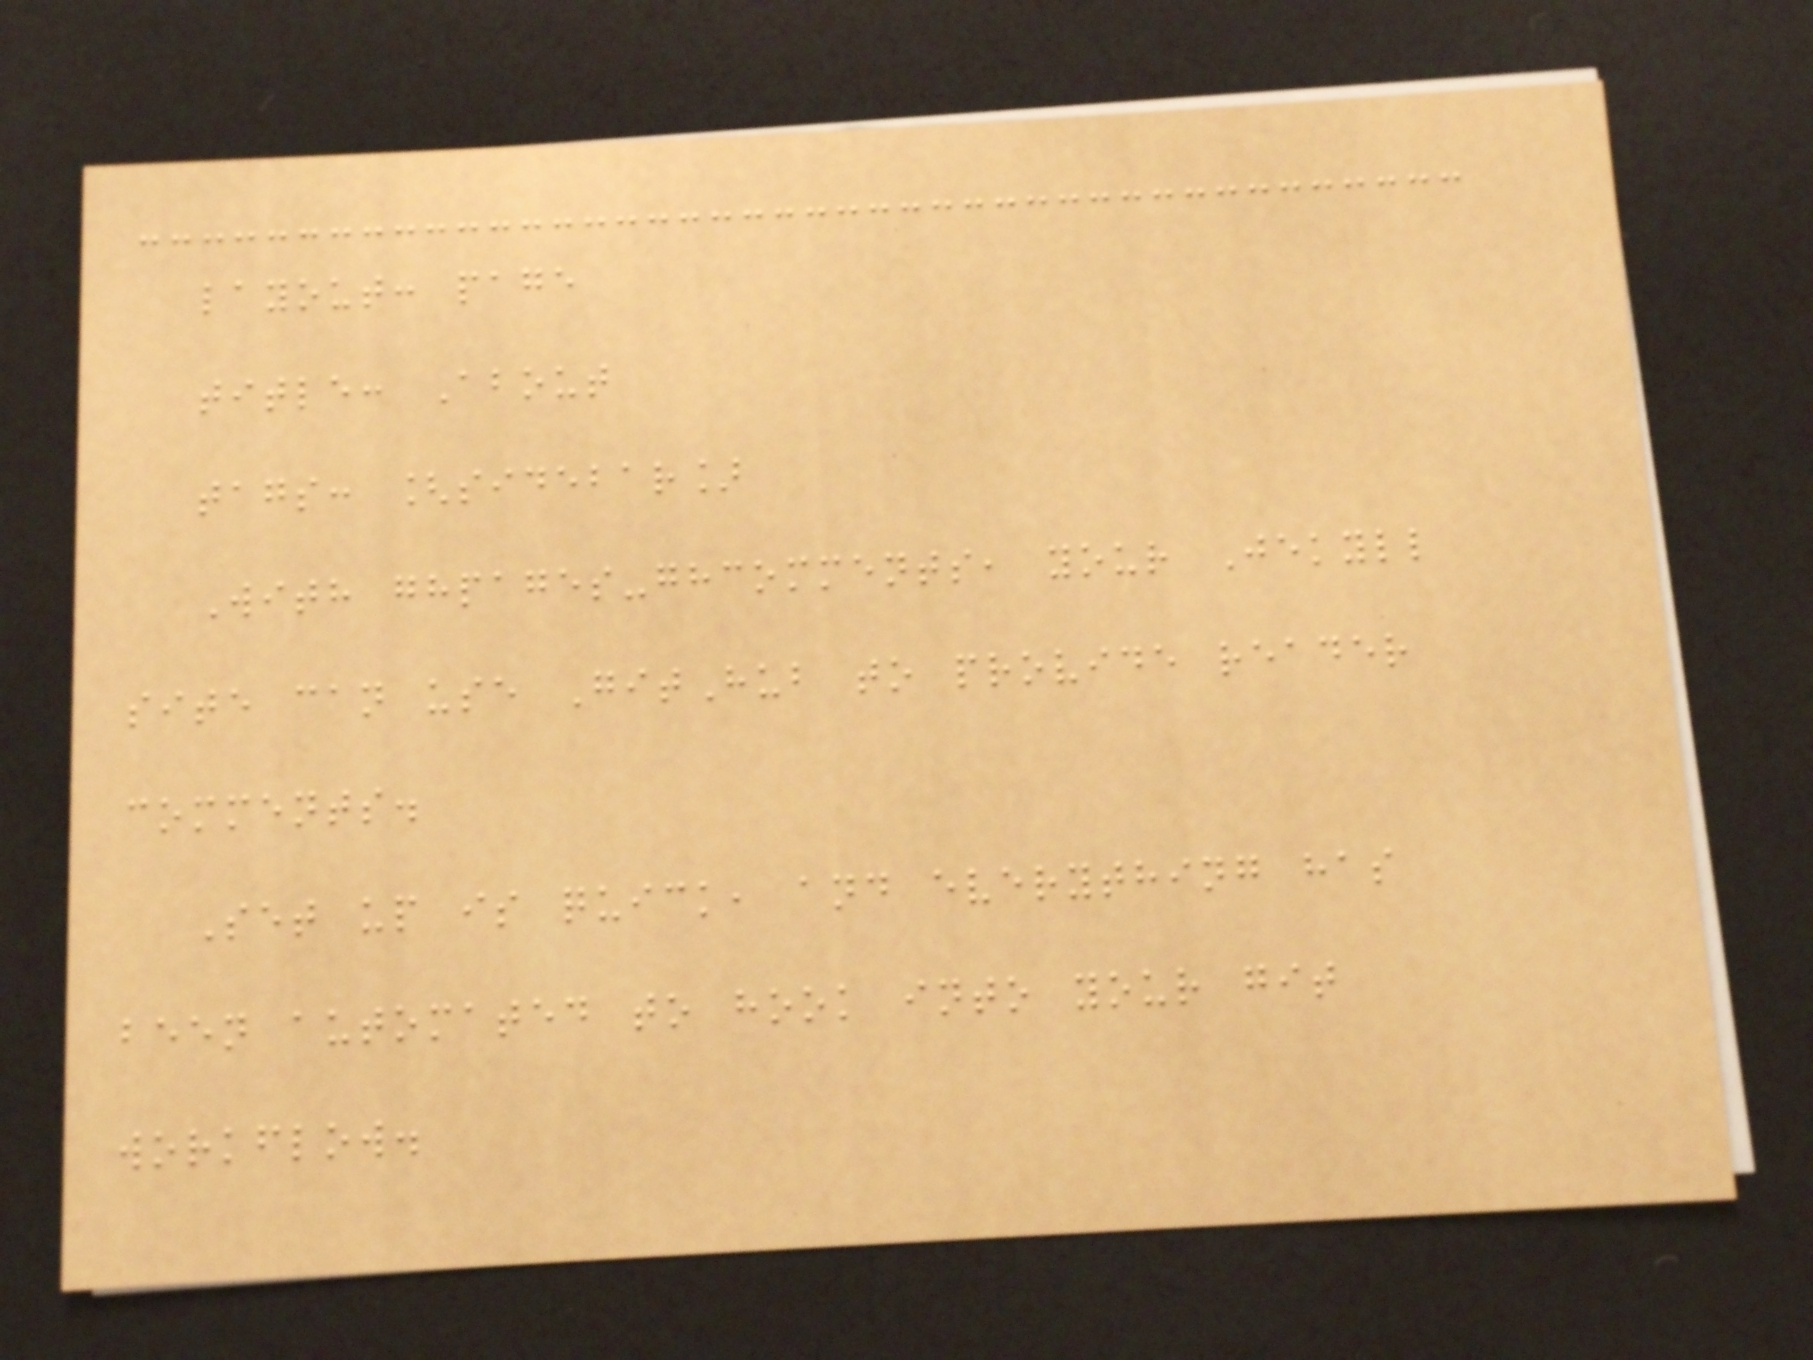layout: page
title: About
tags: [sidebar]
With ghpages-ghcomments, your Jekyll
site can use GitHub to provide reader
comments.
Set up is quick, and everything has
been automated to hook into your git
workflow.
